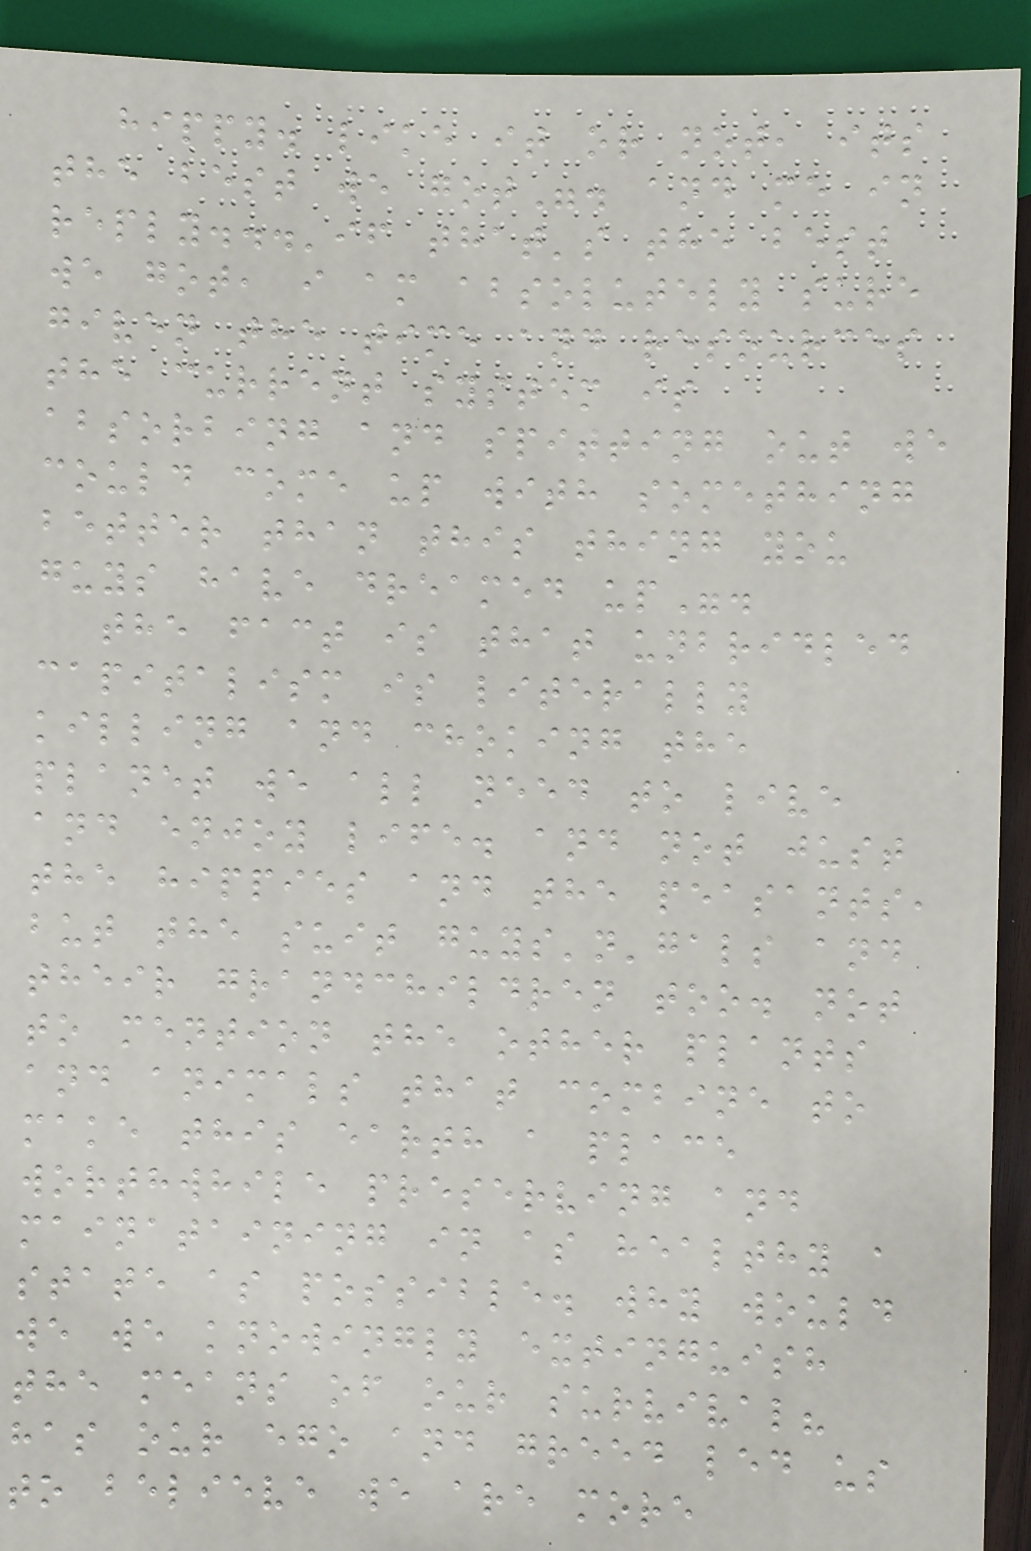hippy. like it or not, its
the best we got". and me in
reply...'if that's the best
we got, i am absolutely sure
given the time and resources
the current system is
absorbing and spitting out we
could come up with something
better than this thing you
guys have dreamed up".
the fact is that unbridled
capitalism is literally
killing and choking the
planet we all need to live
and enjoy life. and not just
the hippies and the peasants,
but the suit guys'n'gals and
their grandchildren too. not
to mention the other plants
and animals that combine to
make this earth a place
worthwhile preserving and
mainataining in as healthy a
state as possible. why would
we we knowingly extinguish
the means of our survival?
has our ego and greed led us
to believe we are more
